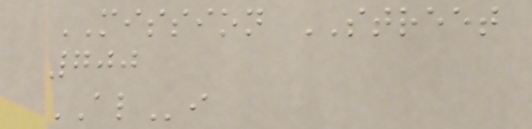MISSION STREET
700
ALi
